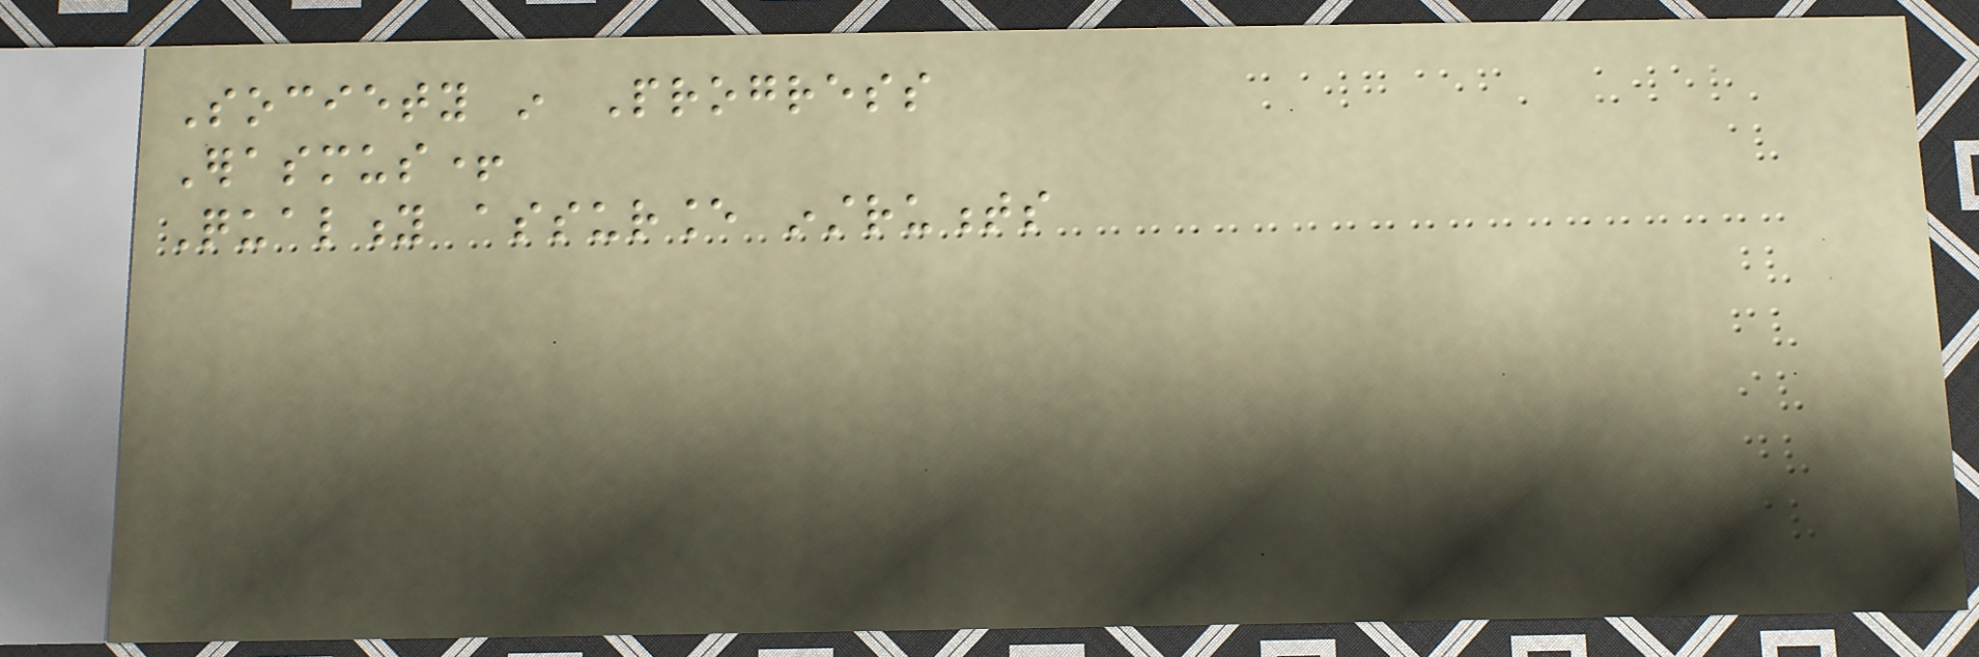Society in Progress
Erasmus+
Quality assurance instruments
